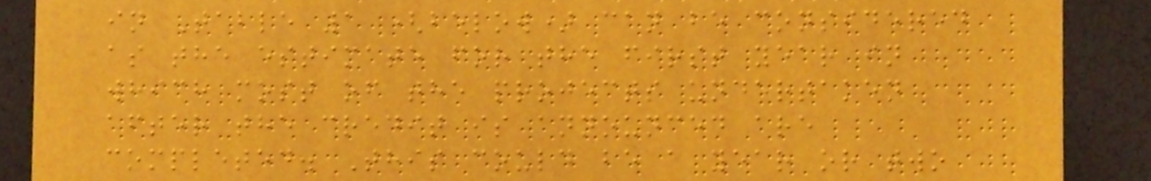in Table 1 (below) can be considered
as the estimate for the first year in
which most of the projects undertaken
after the credit is announced are
completed. This could be a year or two
